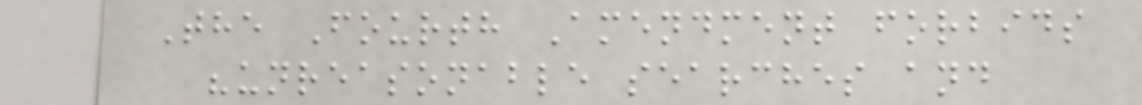The Fourth Amendment forbids
"unreasonable searches and
